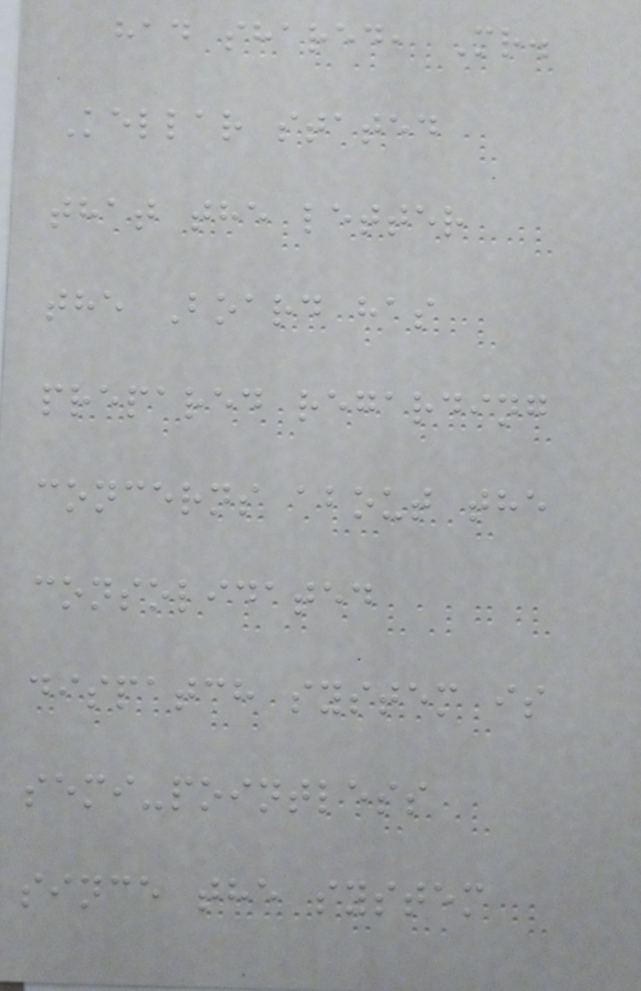had shared, Mr.
Kellar stated
that the letter
the Board has
prepared regarding
concerns about the
consolidated
dispatch system is
semi-pointless
since the system
